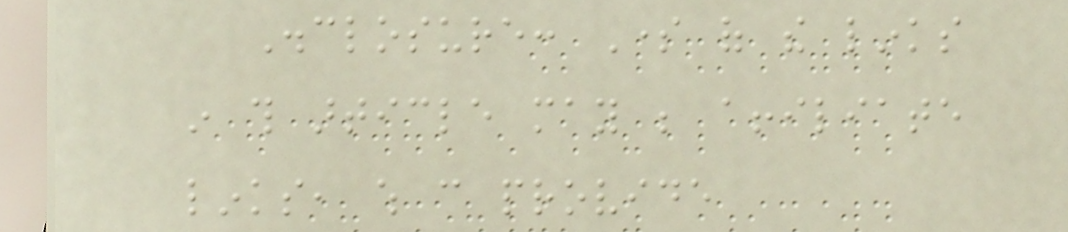Disclosure: Some of the links
in this article may be affiliate
links, which can provide
